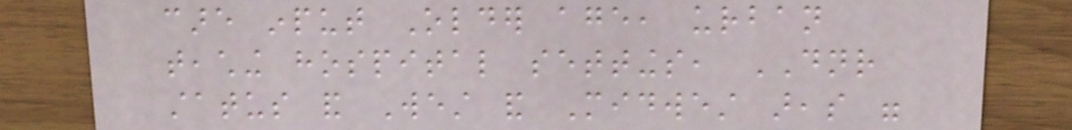care input Older age, urban
teaching hospital settings, DNR
status and West and Midwest areas were
